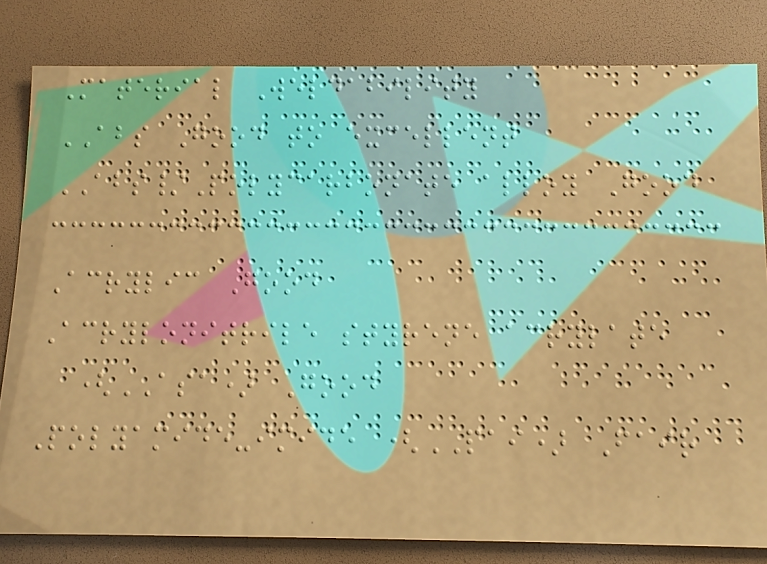Material Weldability
ABS Good to excellent
ABS/Polycarbonate alloy Good
Acrylic Good
Acrylonitrile styrene acrylate
(ASA) Good
Polyamide-imide (PAI) Fair
